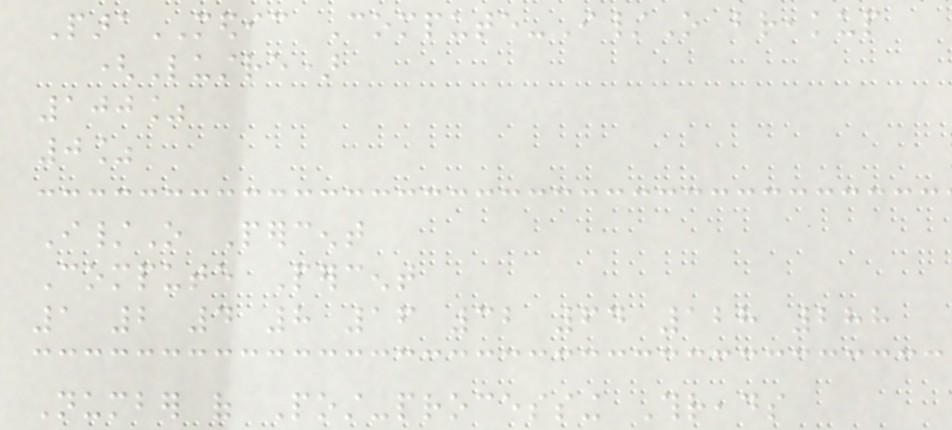ParaMEDIC Compute-I/O breakup
(Lustre)
100%
0%
I/O Percent
Compute Percent
1 2 4 8 16 32 64 128 288
Number of Post-processing Threads
